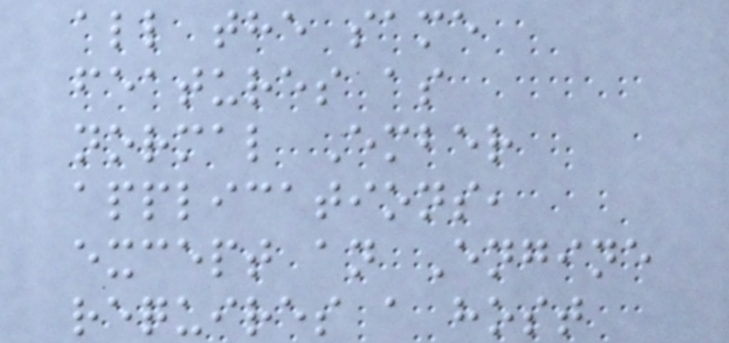all the same
features as
normal Ember
applications,
except an Engine
requires a host
